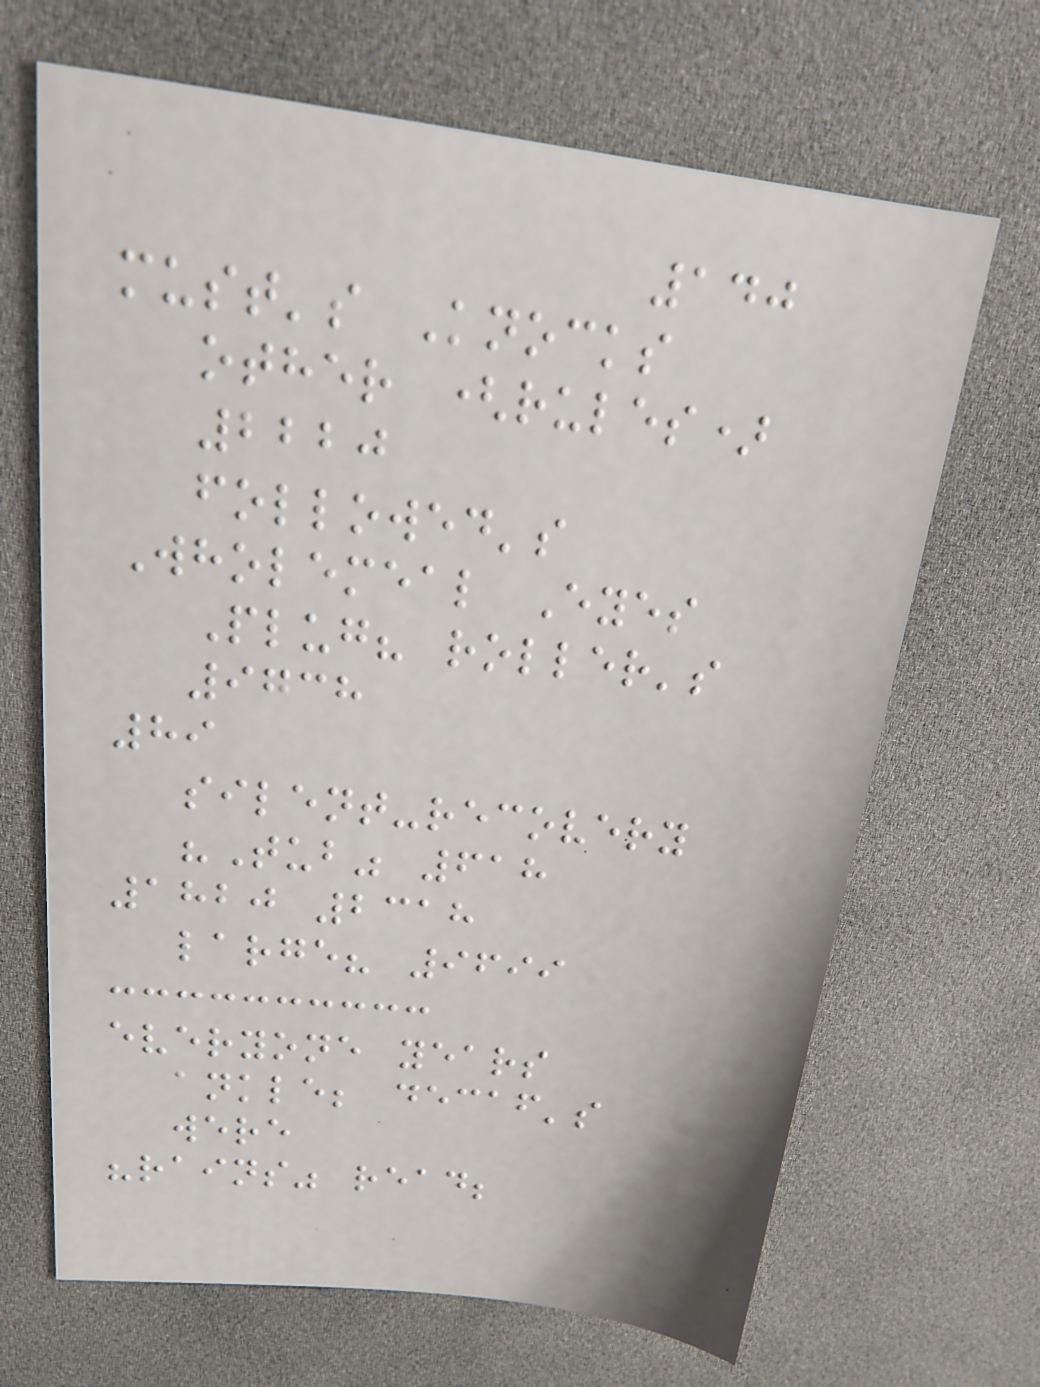140
must's Knocks
other (rules)
2220
followed's
Wholemeal Eyes
Plug? roller's
9738
89
silent-recovery
"Tub" 618
1820 2318
large? 9699
everyone years
ankle; decaf's
were
"rains" read;
